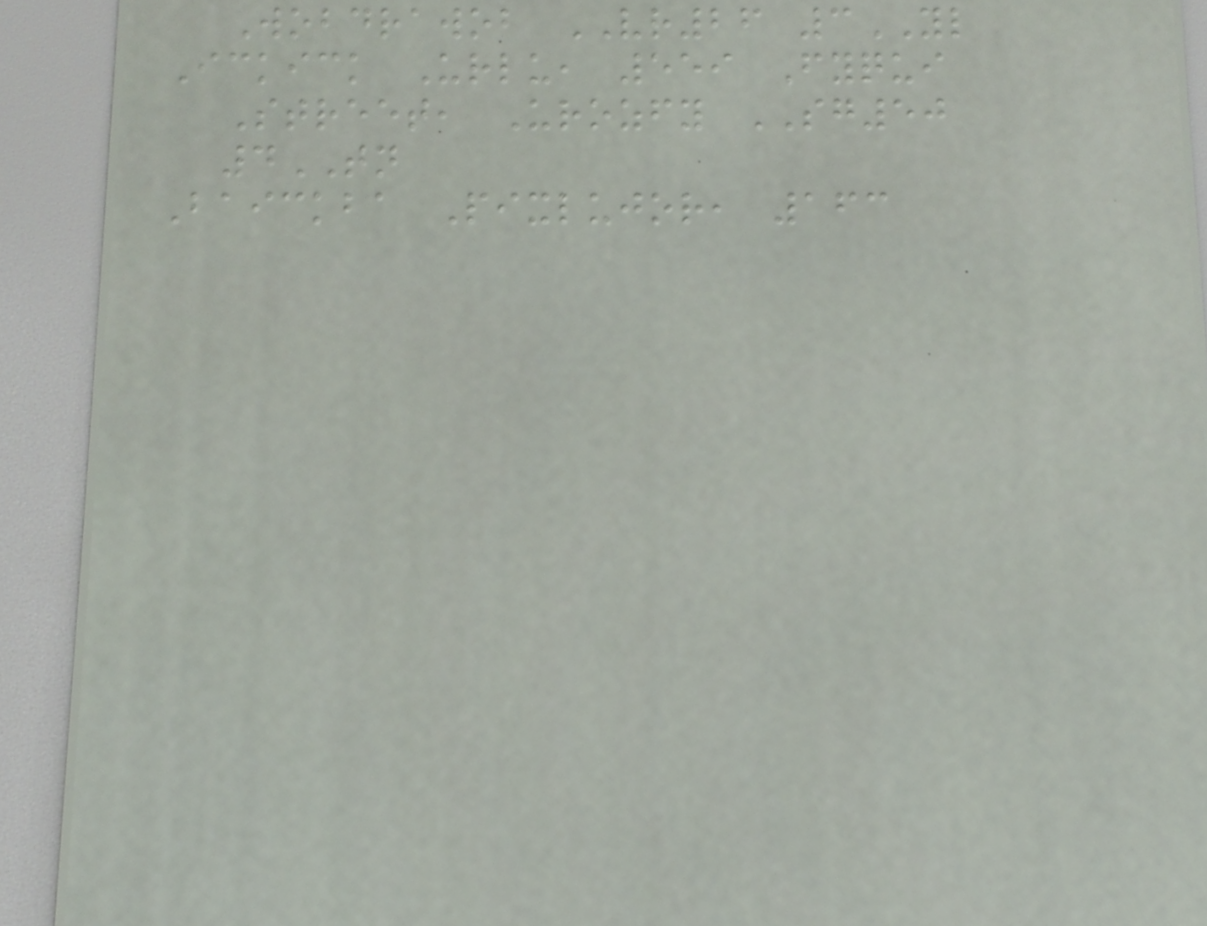Wobdrawob VR26 3YL
Ickick Urlu, 559 Fyqui
Street, Urozfy SG50
4TN
Baickba Pixlujor, 163
